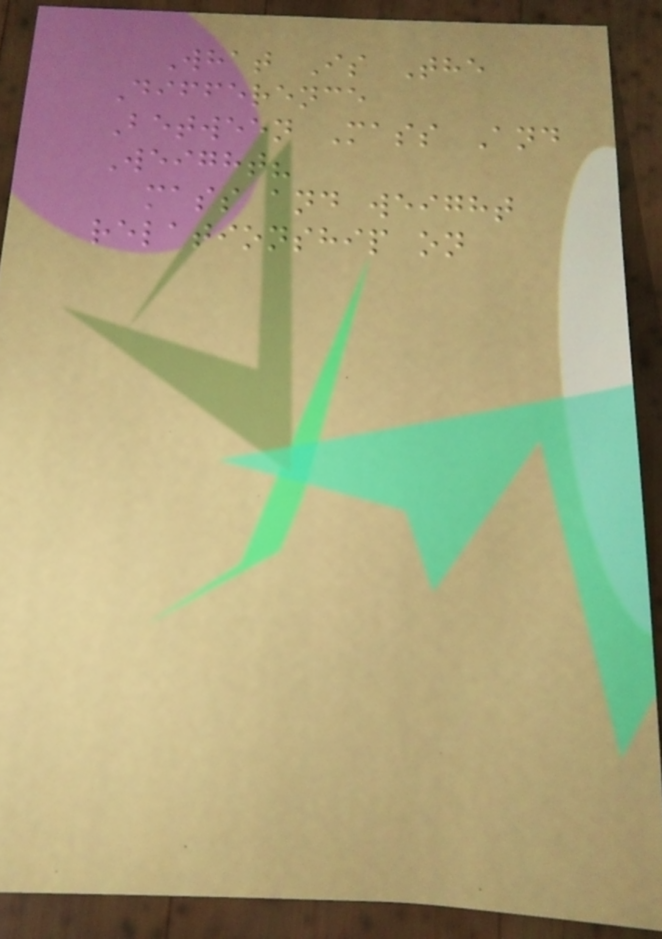What Is The
Difference
Between Mass And
Weight?
mass and weight
relationship on
